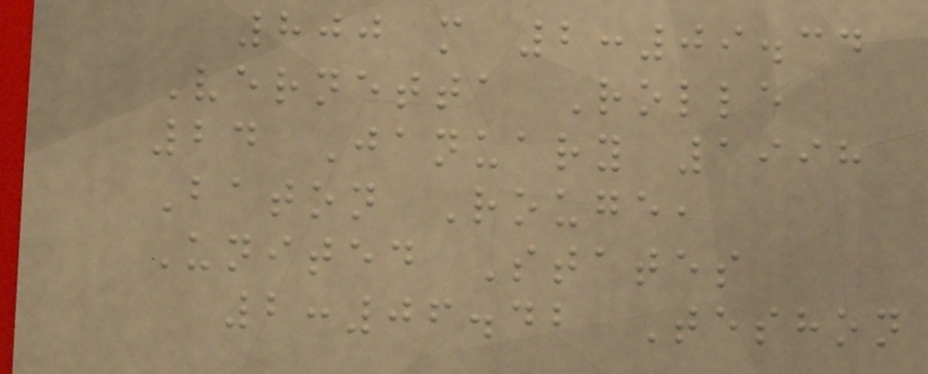800 m 2:09.34
Vernetta Rolle
24 January 1998
Baton Rouge,
United States
2:06.42 Teshon
